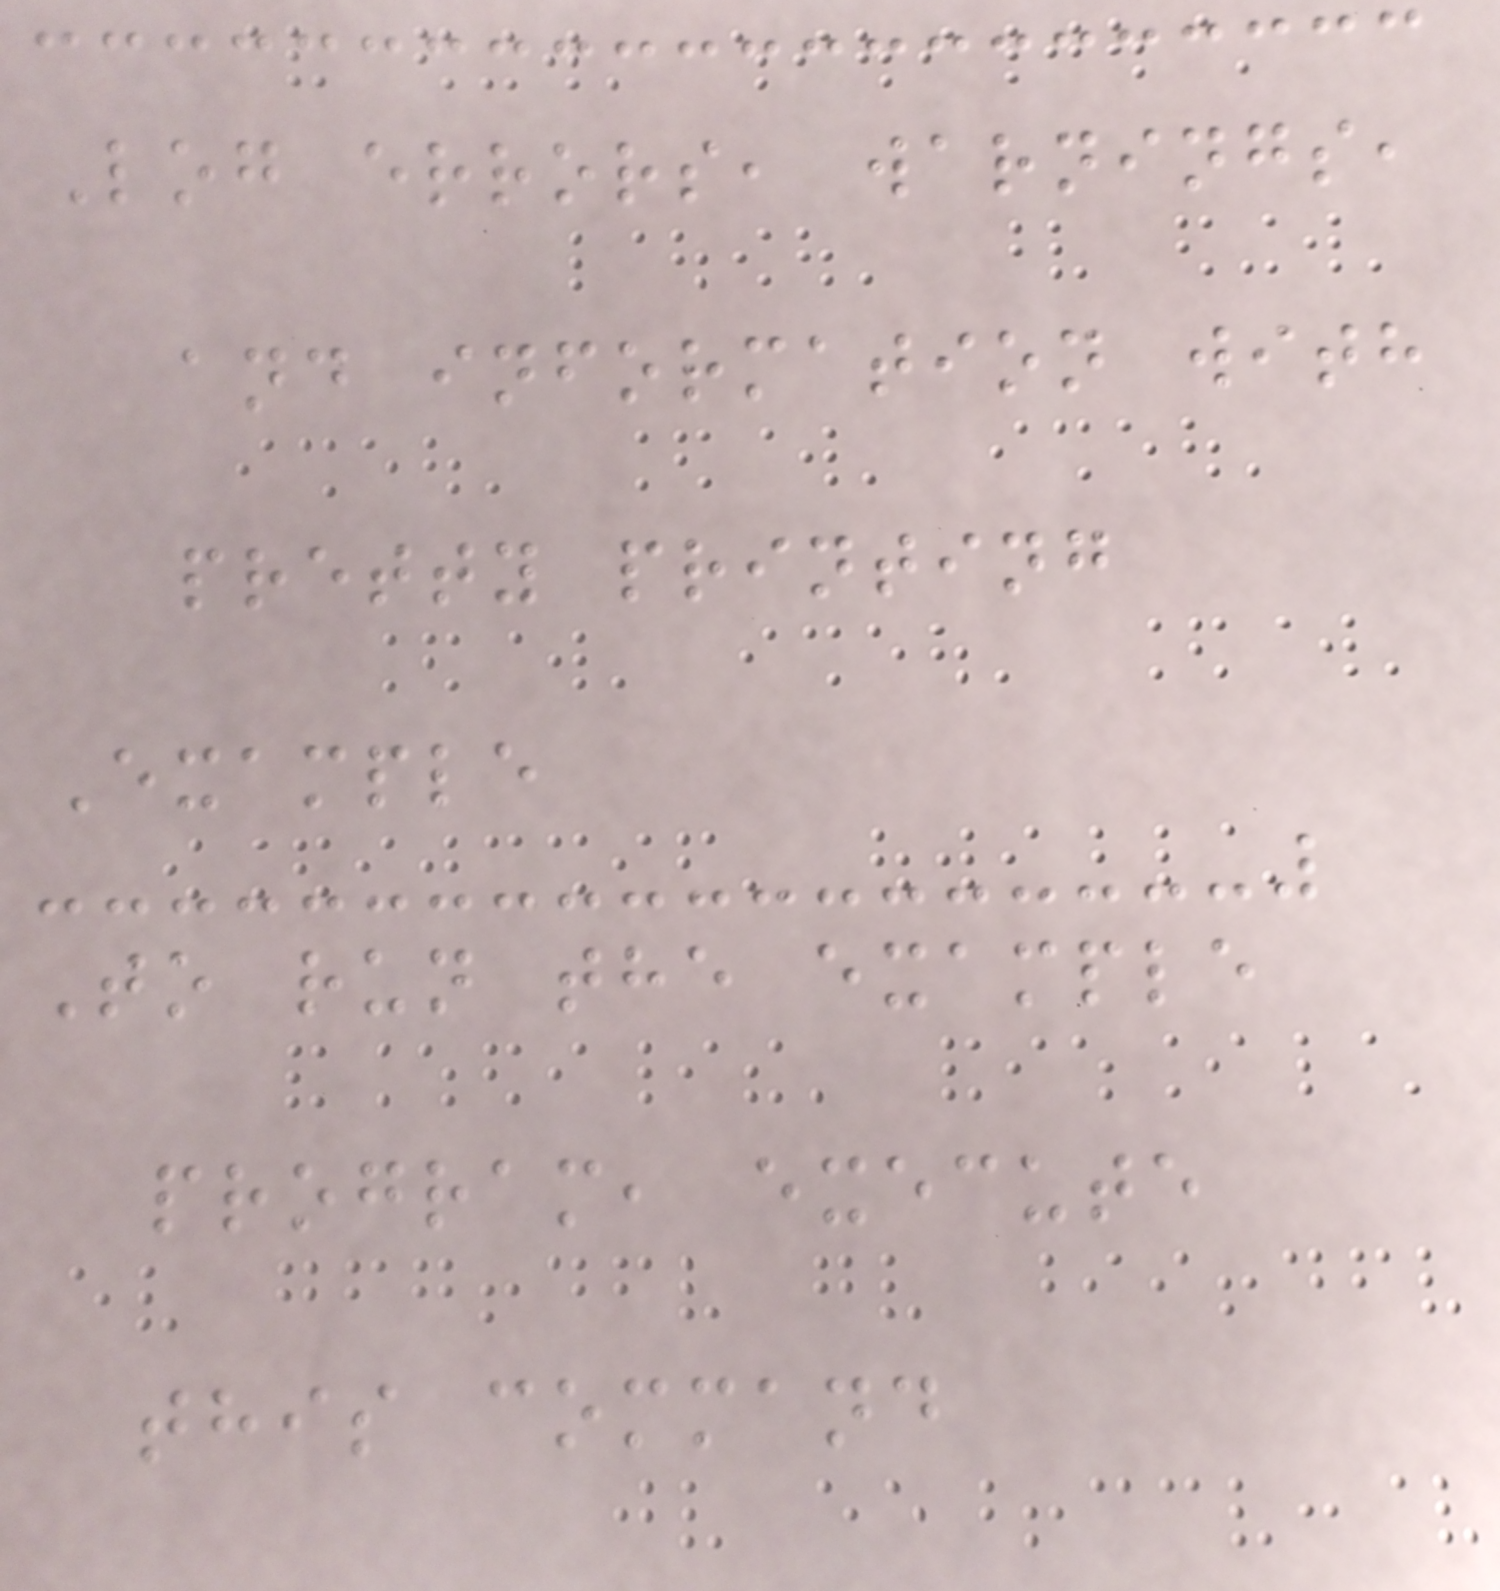Log errors, warnings,
and information with
pretty printing
Example
To run the example
program, execute
this command
